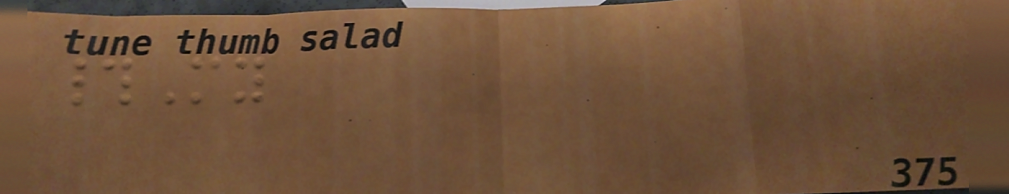#My
